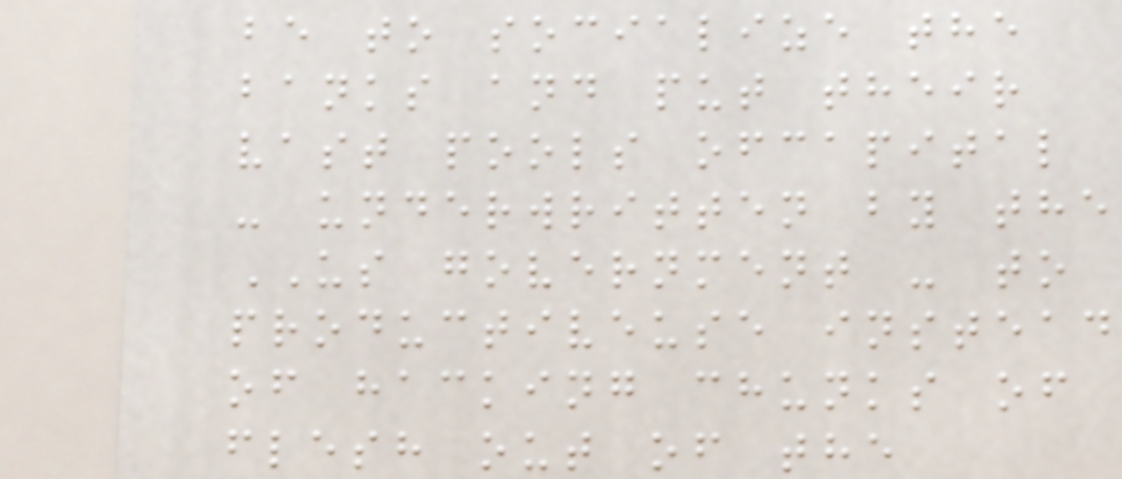be to socialize the
banks and put their
vast pools ofcapital
- underwritten by the
US government - to
productiveuse instead
of hacking chunks of
flesh out of the
